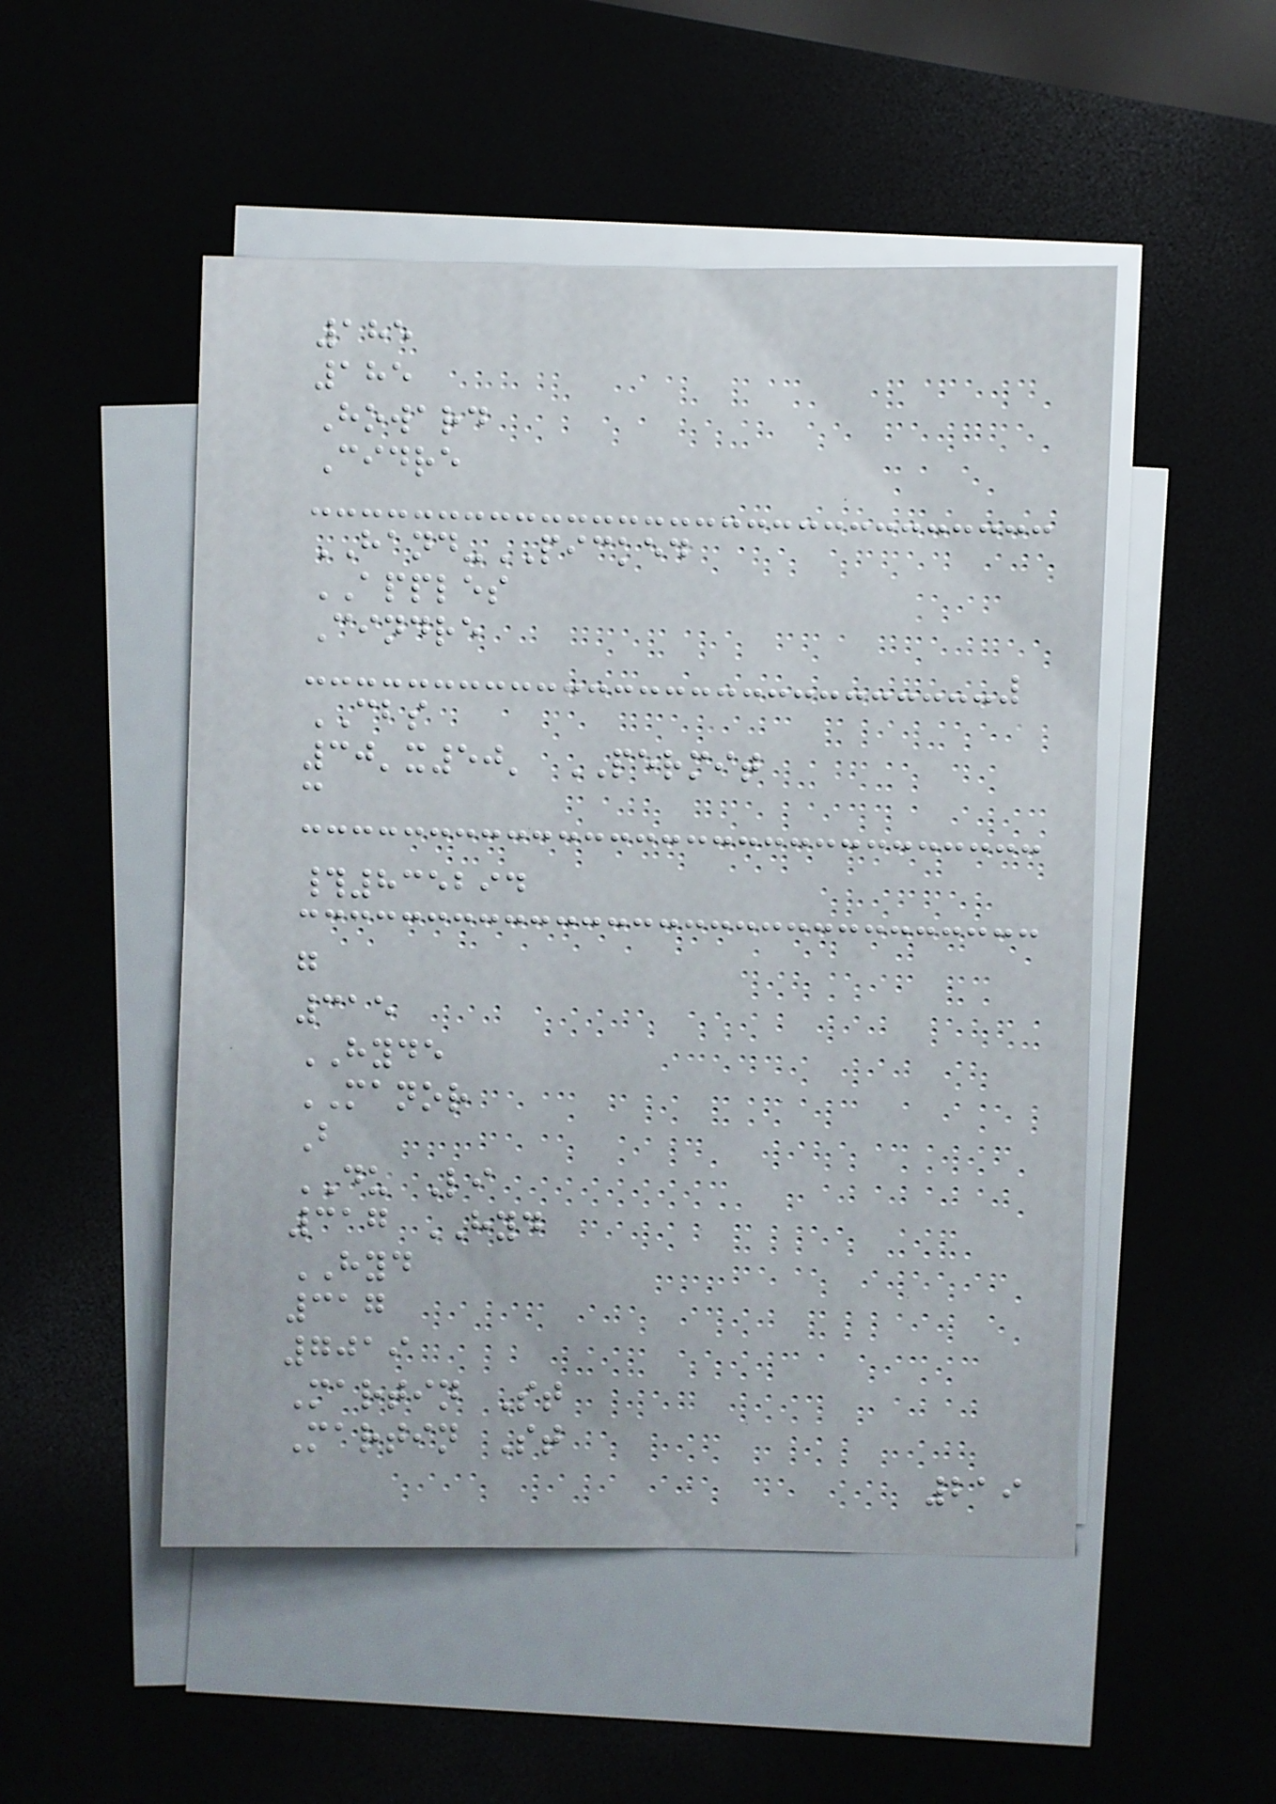185
185
Howard
Cidre
HAND-PICKED
APPLES
Cindre
CBS
30'x50' PERMIT
c
#835294
g
315
HYDE
MANOR
B
DU Li
317 HYD
HYD
317
7019
Martin St
Martin St
219
